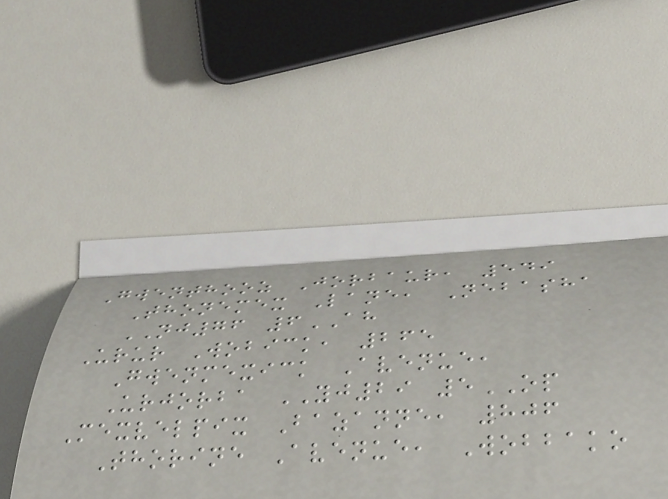Gwenthooz Jorbaur, 549
Thonemex Lane, Nebasha
NJ76 6AH
Urur Wobick, 265
Gwenmexick Avenue,
Urjorba YJ29 5OP
Mexvelpix Bazanne, 806
Thorine Avenue, Wobbako
